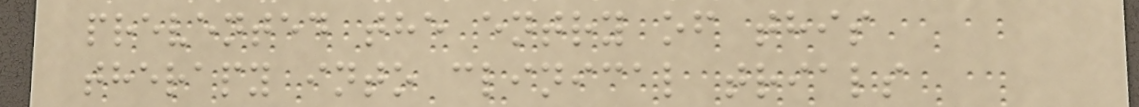prevented the entry of this
therapy into clinical trials
